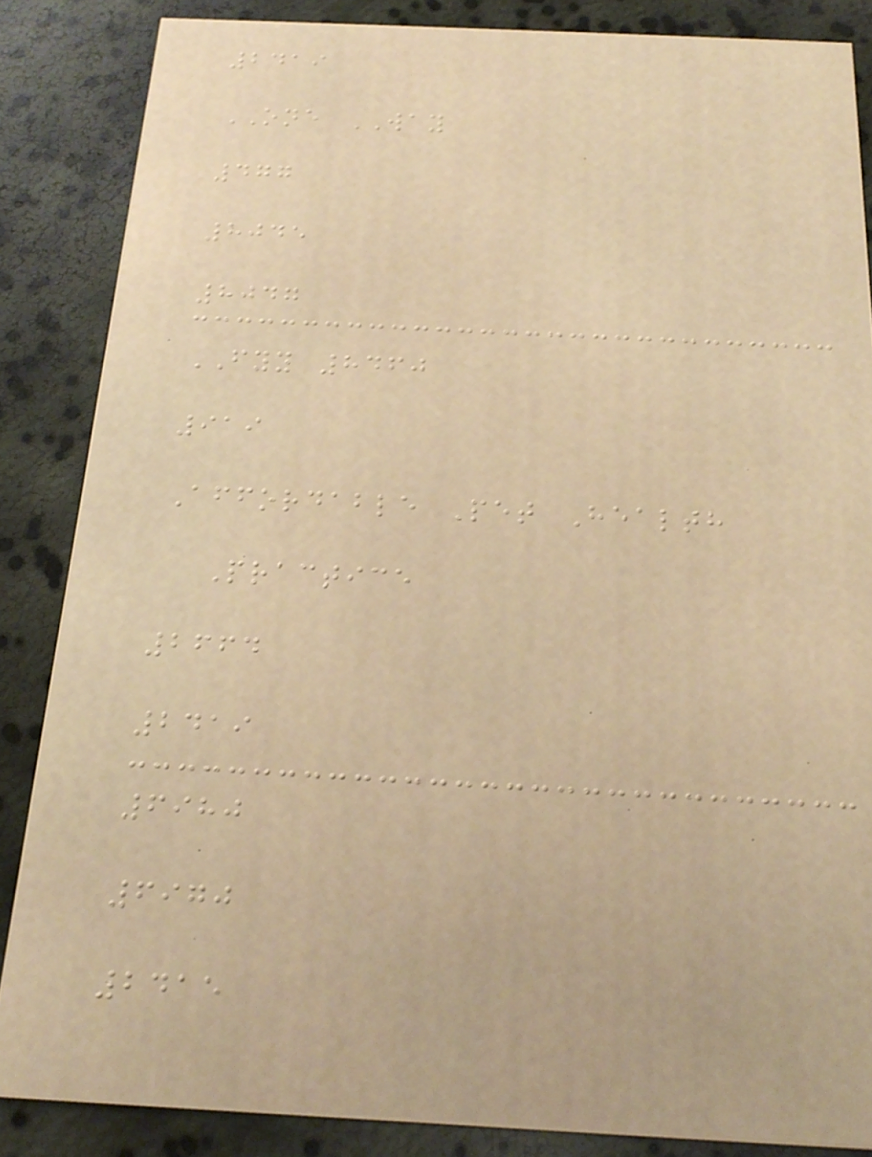2419
ONE WAY
477
8045
8047
FYY 8460
919
Affordable Pet Health
Practice
2664
2419
6980
6970
2415
